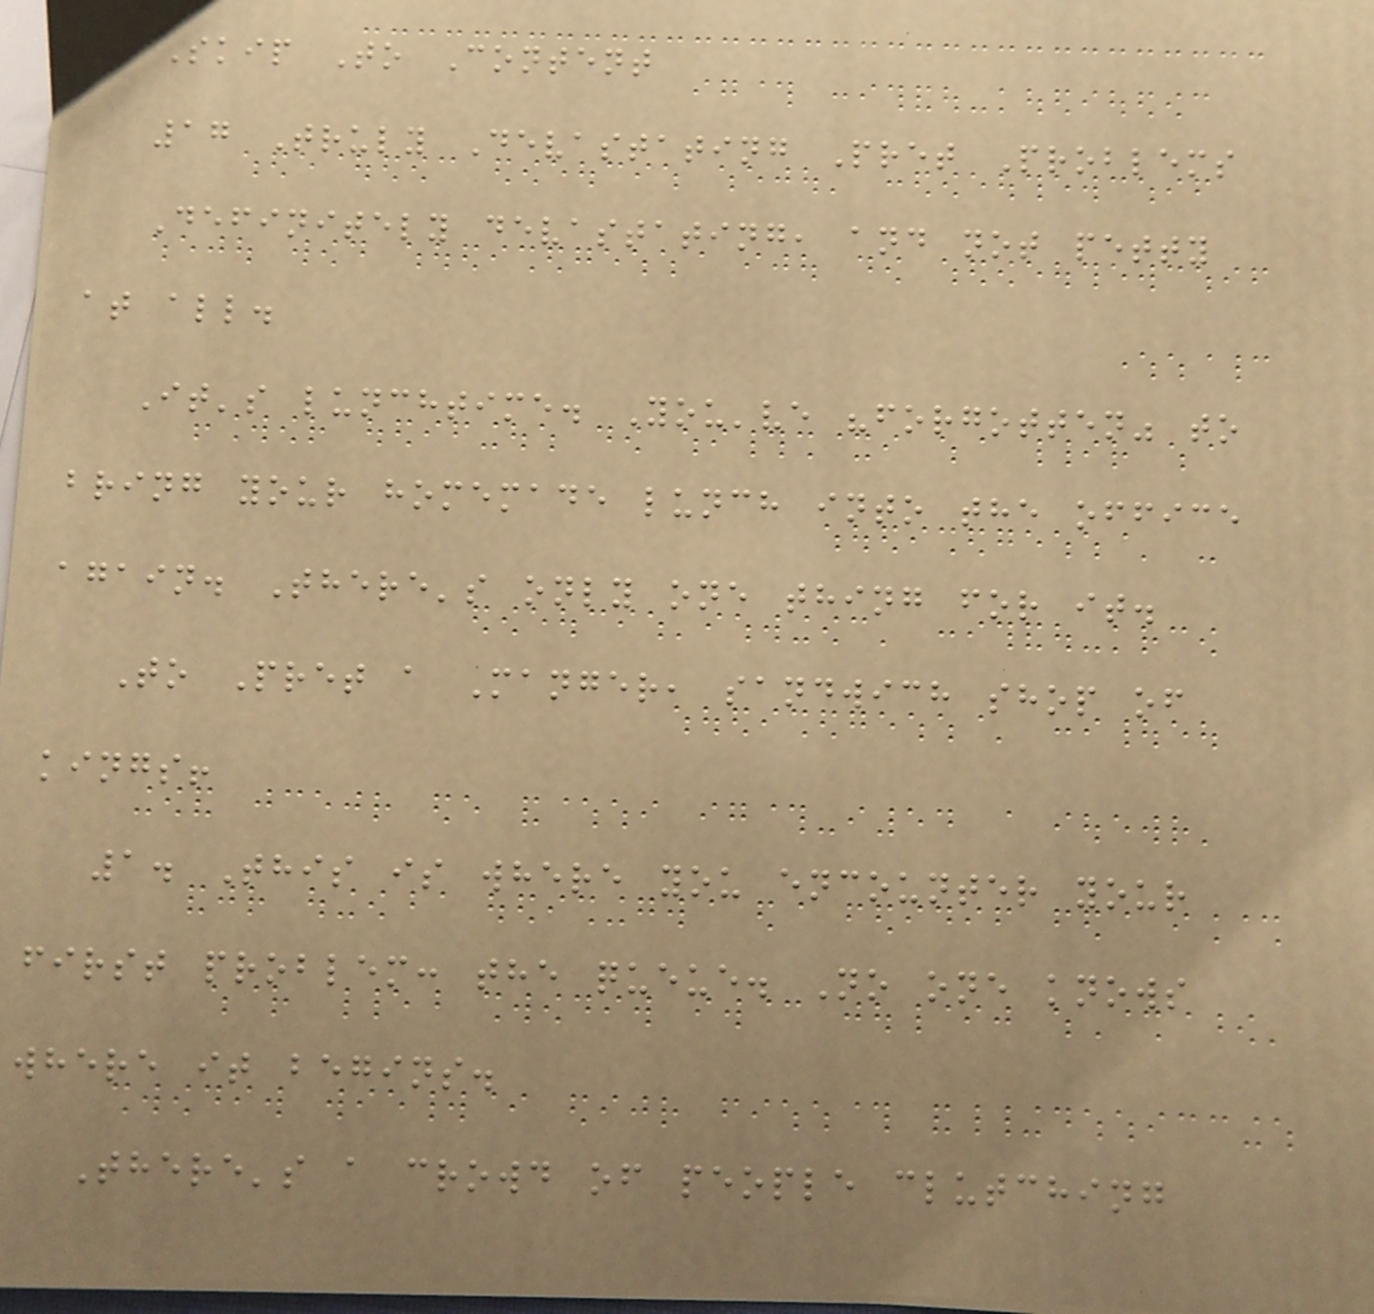Skip To Content
17 Truly Devastating Pret Problems
Definitely devastating, and not petty
at all.
It's lunchtime. You've "forgotten" to
bring your homemade lunch into the office
again. There's only one thing for it.
To Pret a Manger, sandwich shop of
kings!
1. This is where you encounter your
first problem: the queue. No one knows
where it begins.
There's a crowd of people clutching
